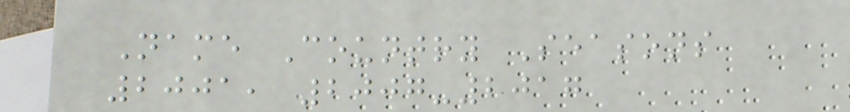Name Country Seasons
2001, 2007-2017
